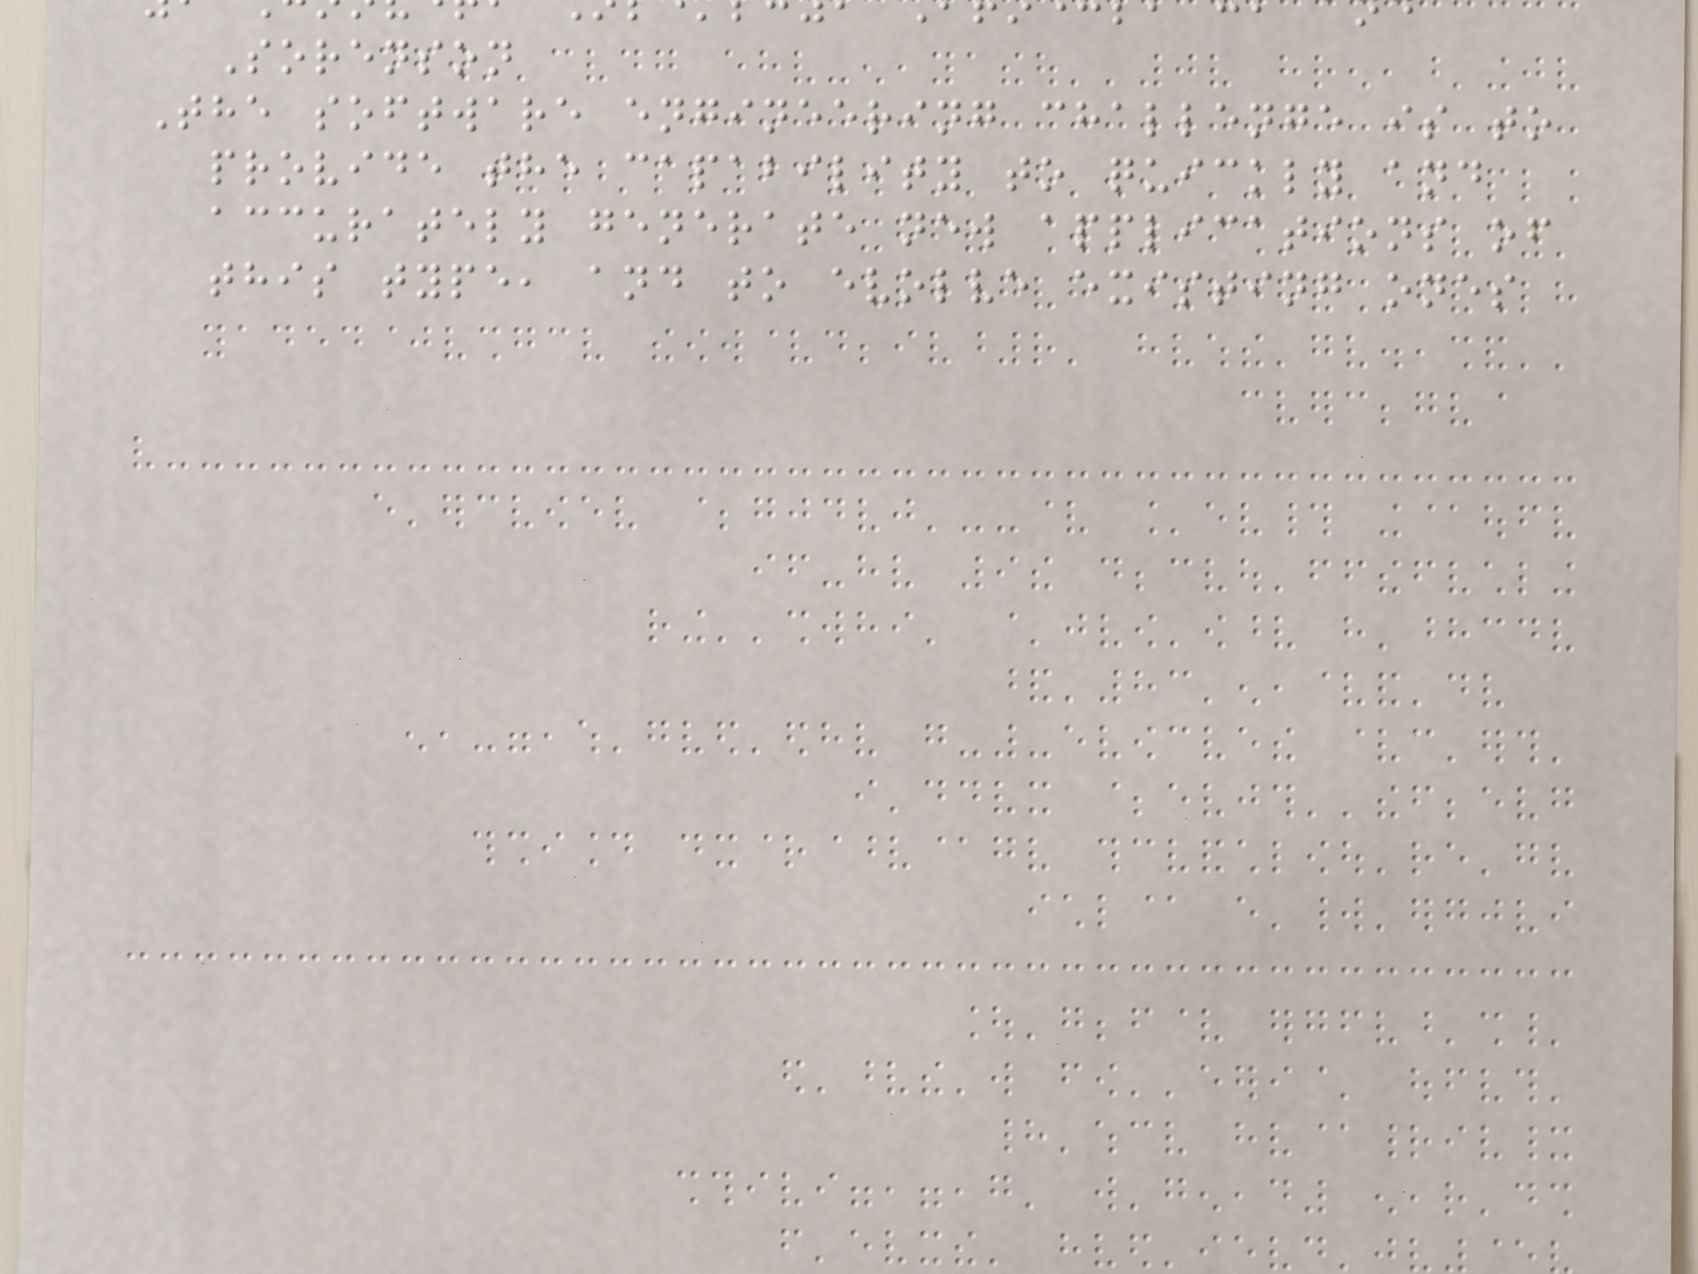Sorenson
The software engineering challenge is to
provide the capability to quickly and
accurately generate new applications of
this type, and to evolve existing ones
